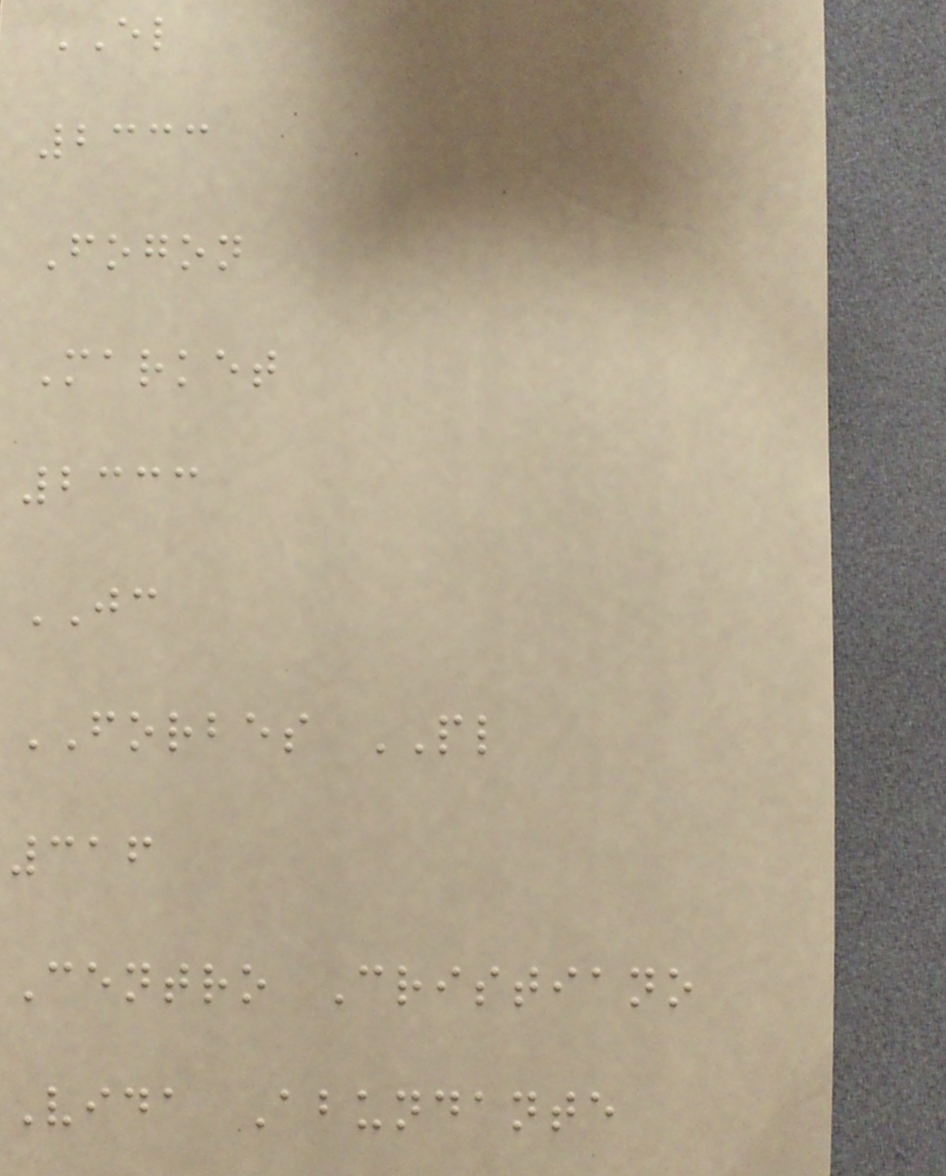EL
2333
Fogon
Market
2333
JC
FORBES PL
316
Centro Cristiano
Vida Abundante
